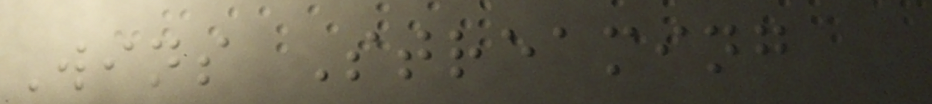Wins Streaming
